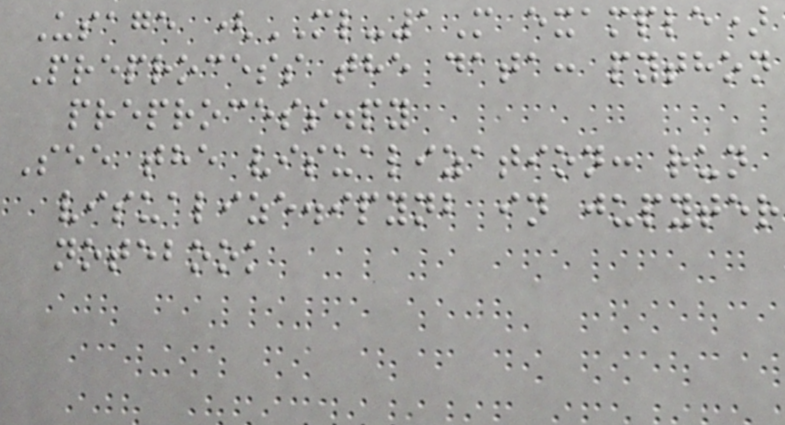Usage (ML-1M example)
Preprocess the data: python
preprocess.py
See the visualization: run
visualize.ipynb in jupyter
notebook
